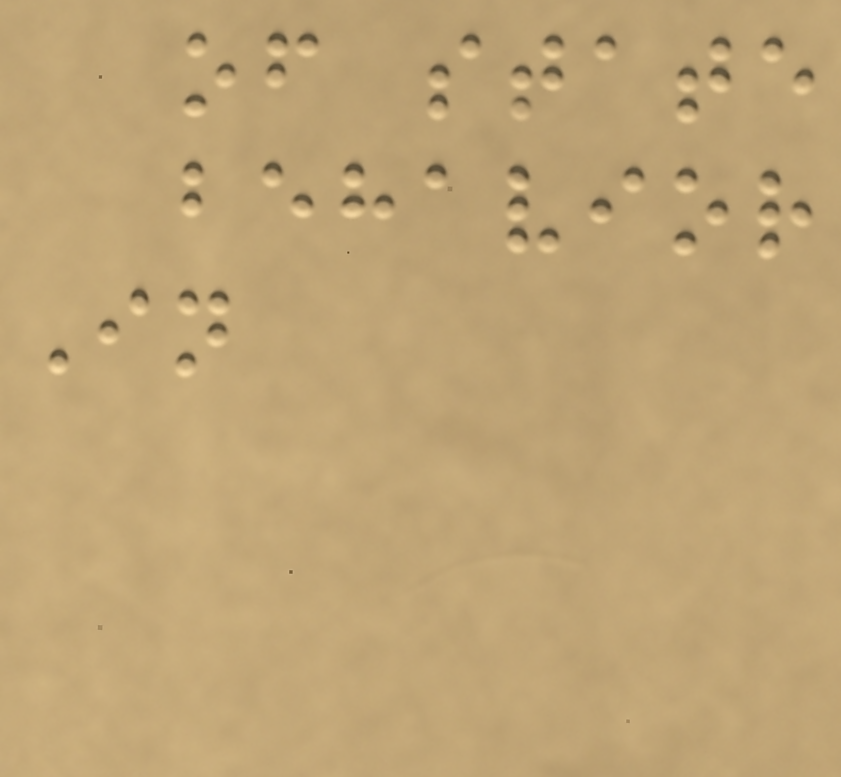of state
behavior
In
